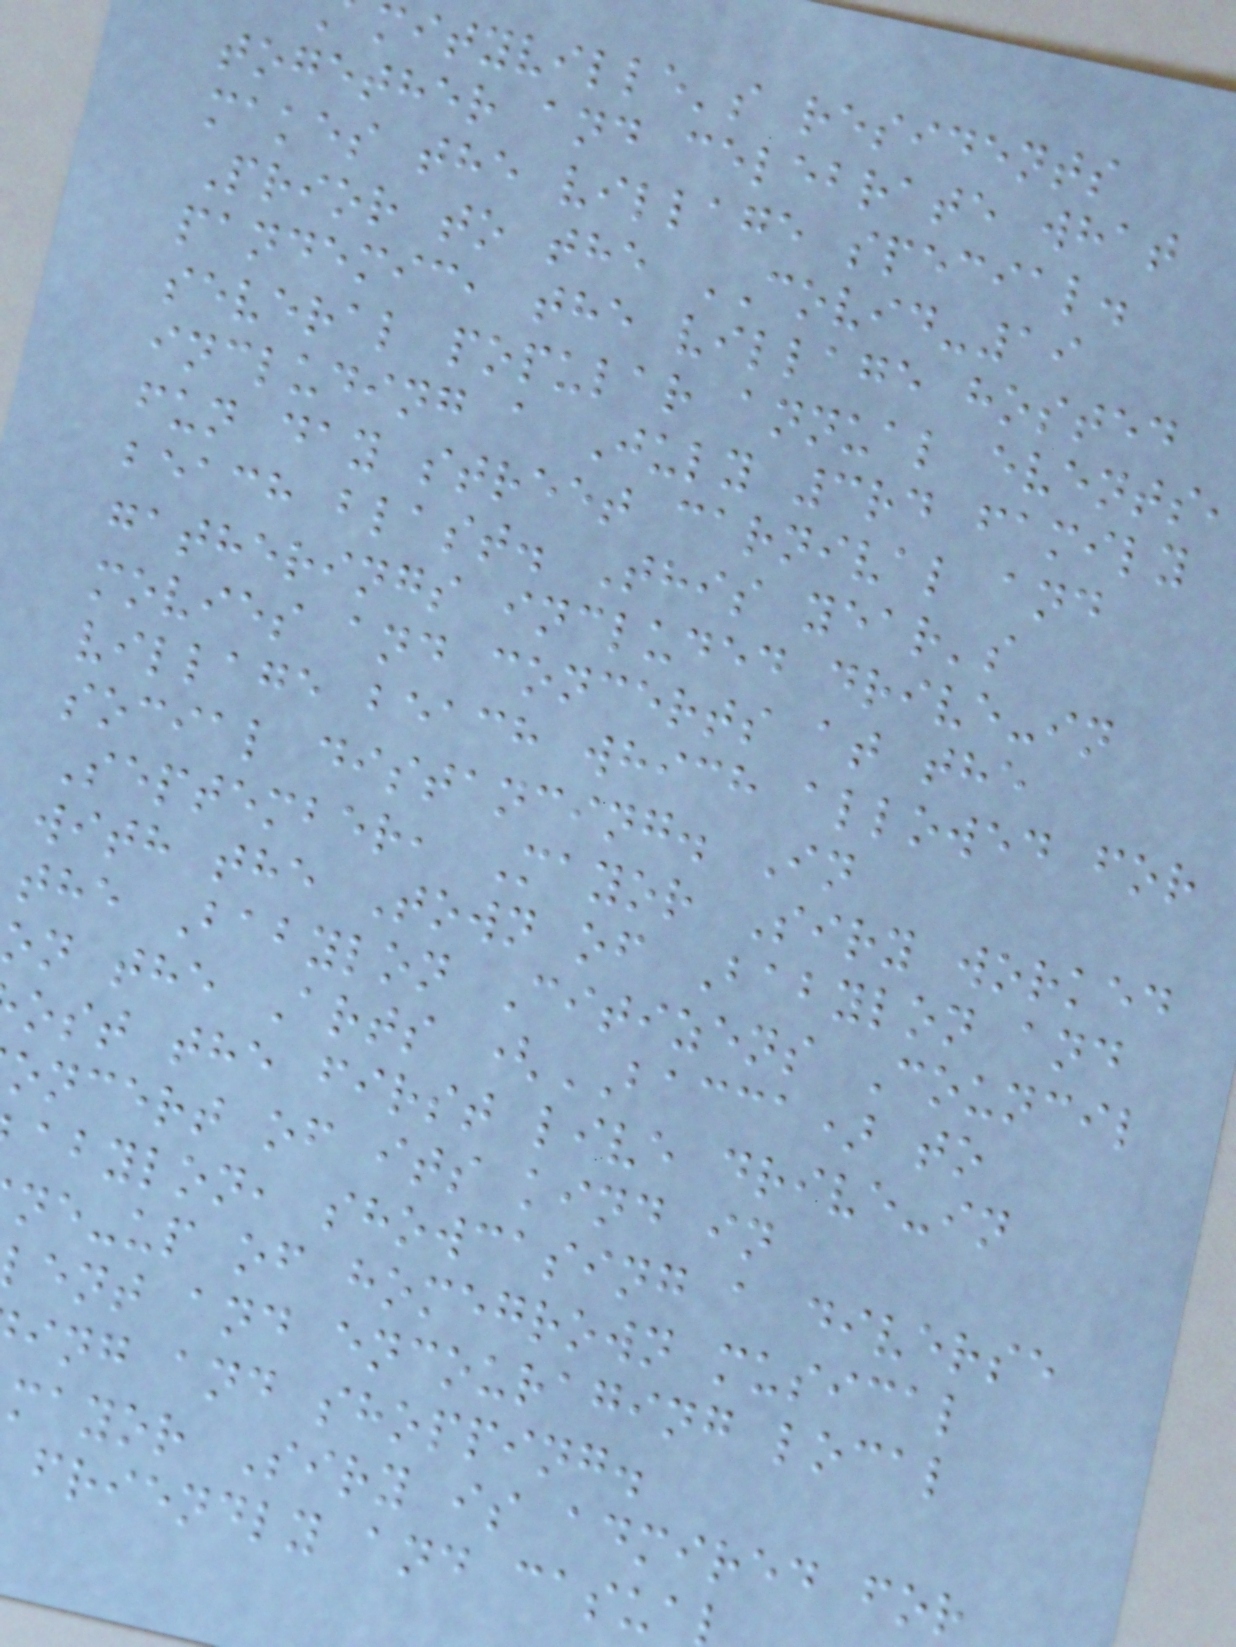mityville's residents
together and celebrate what
makes the village special.
Prior to the COVID-19
pandemic, the village hosted
several popular annual events
including a July 3rd family
fun day street carnival and
beach blast. This year's
gatherings included drive-in
movies and concerts at the
village beach which allowed for
social distancing. In
September, Mayor Siry worked
with the Town of Babylon and
the Babylon Citizens Council
on the Arts (BACCA) to
ost the first live drive-in
oncert of its kind in
abylon, showcasing a diverse
ne-up of homegrown musical
ent and encouraging local
ing and shopping.
mayor Siry is admired for
friendly and casua
